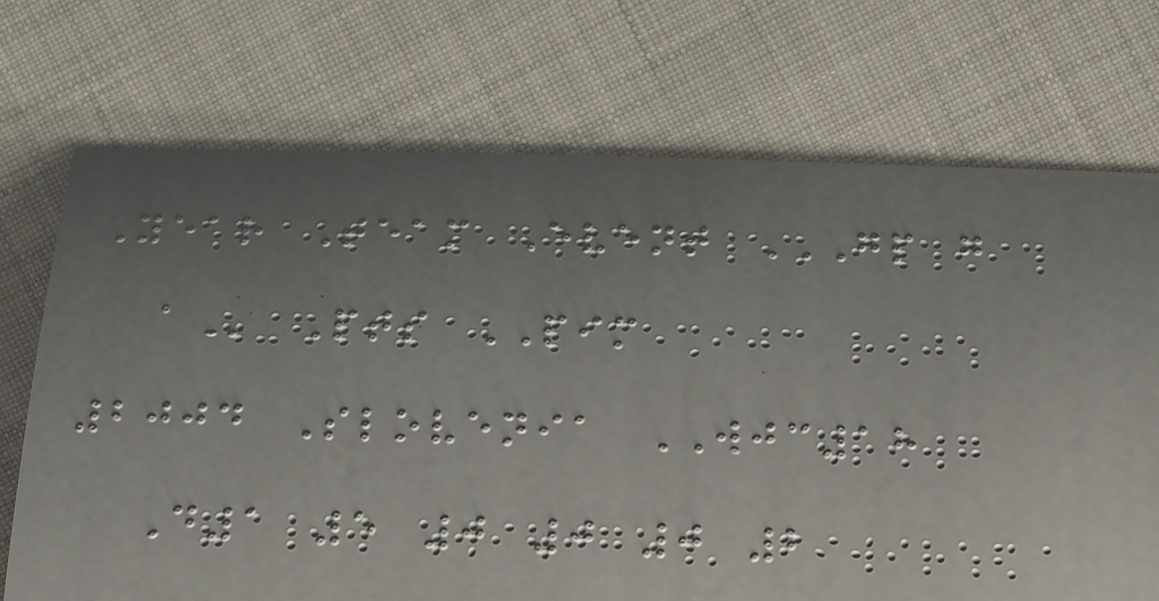Year Team Event GP G
A Pts PIM
2004 Slovenia WJC18
D1 5 0 0 0 2
